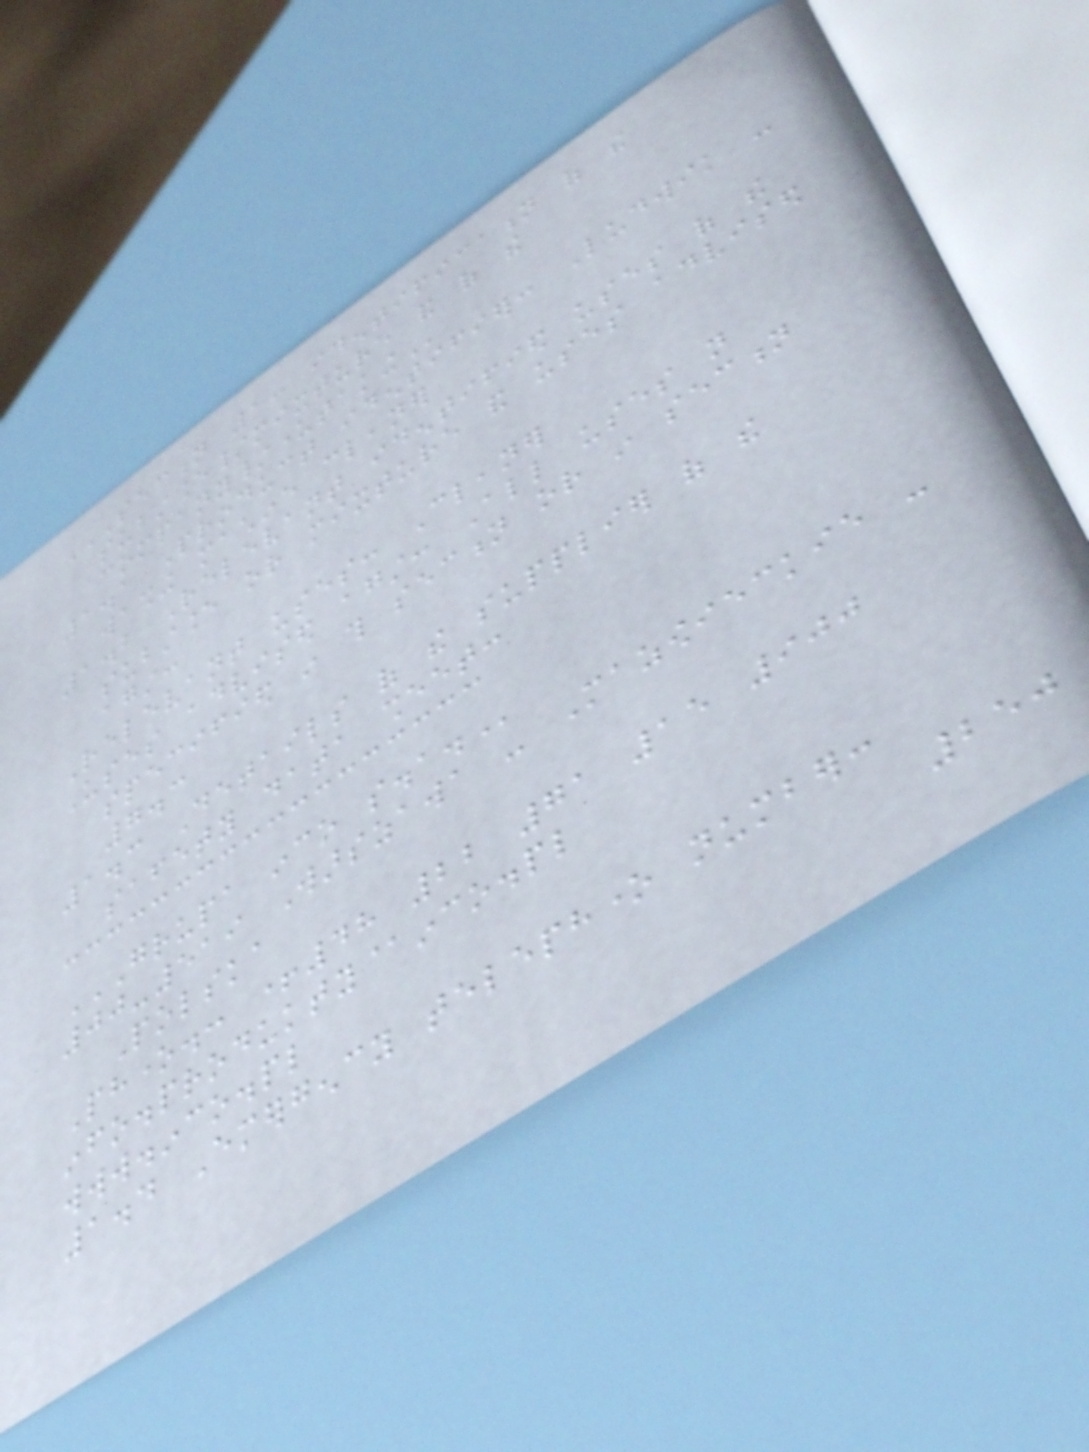SECTION 1: IDENTIFICATION OF THE
SUBSTANCE/MIXTURE AND OF THE
COMPANY/UNDERTAKING
1.1 Product identifier: Ludwik -
washing machine cleaner
1.2 Relevant identified uses of the
substance or mixture and uses advised
against:
Relevant uses: Cleaner
Uses advised against: All uses not
specified in this section or in section
7.3
1.3 Details of the supplier of the
safety data sheet:
GRUPA INCO S.A.
00-519 Warszawa - Mazowieckie -
Polska
Phone.: +48 22 71 15 900
info.produkty@inco.pl
www.inco.pl
1.4 Emergency telephone number:
250
